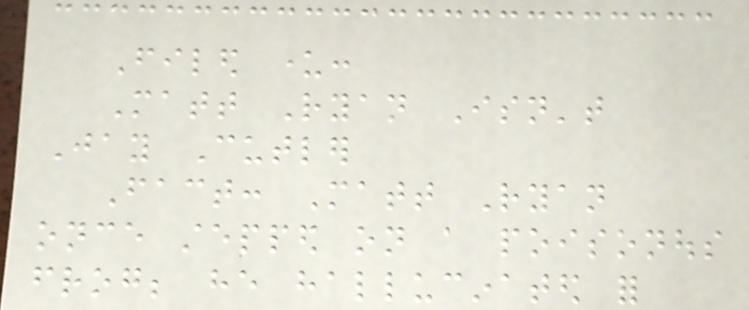Filed under:
Matt Ryan Isn't
Jay Cutler
Fact: Matt Ryan
once stepped on a poisonous
frog; he hallucinated for
